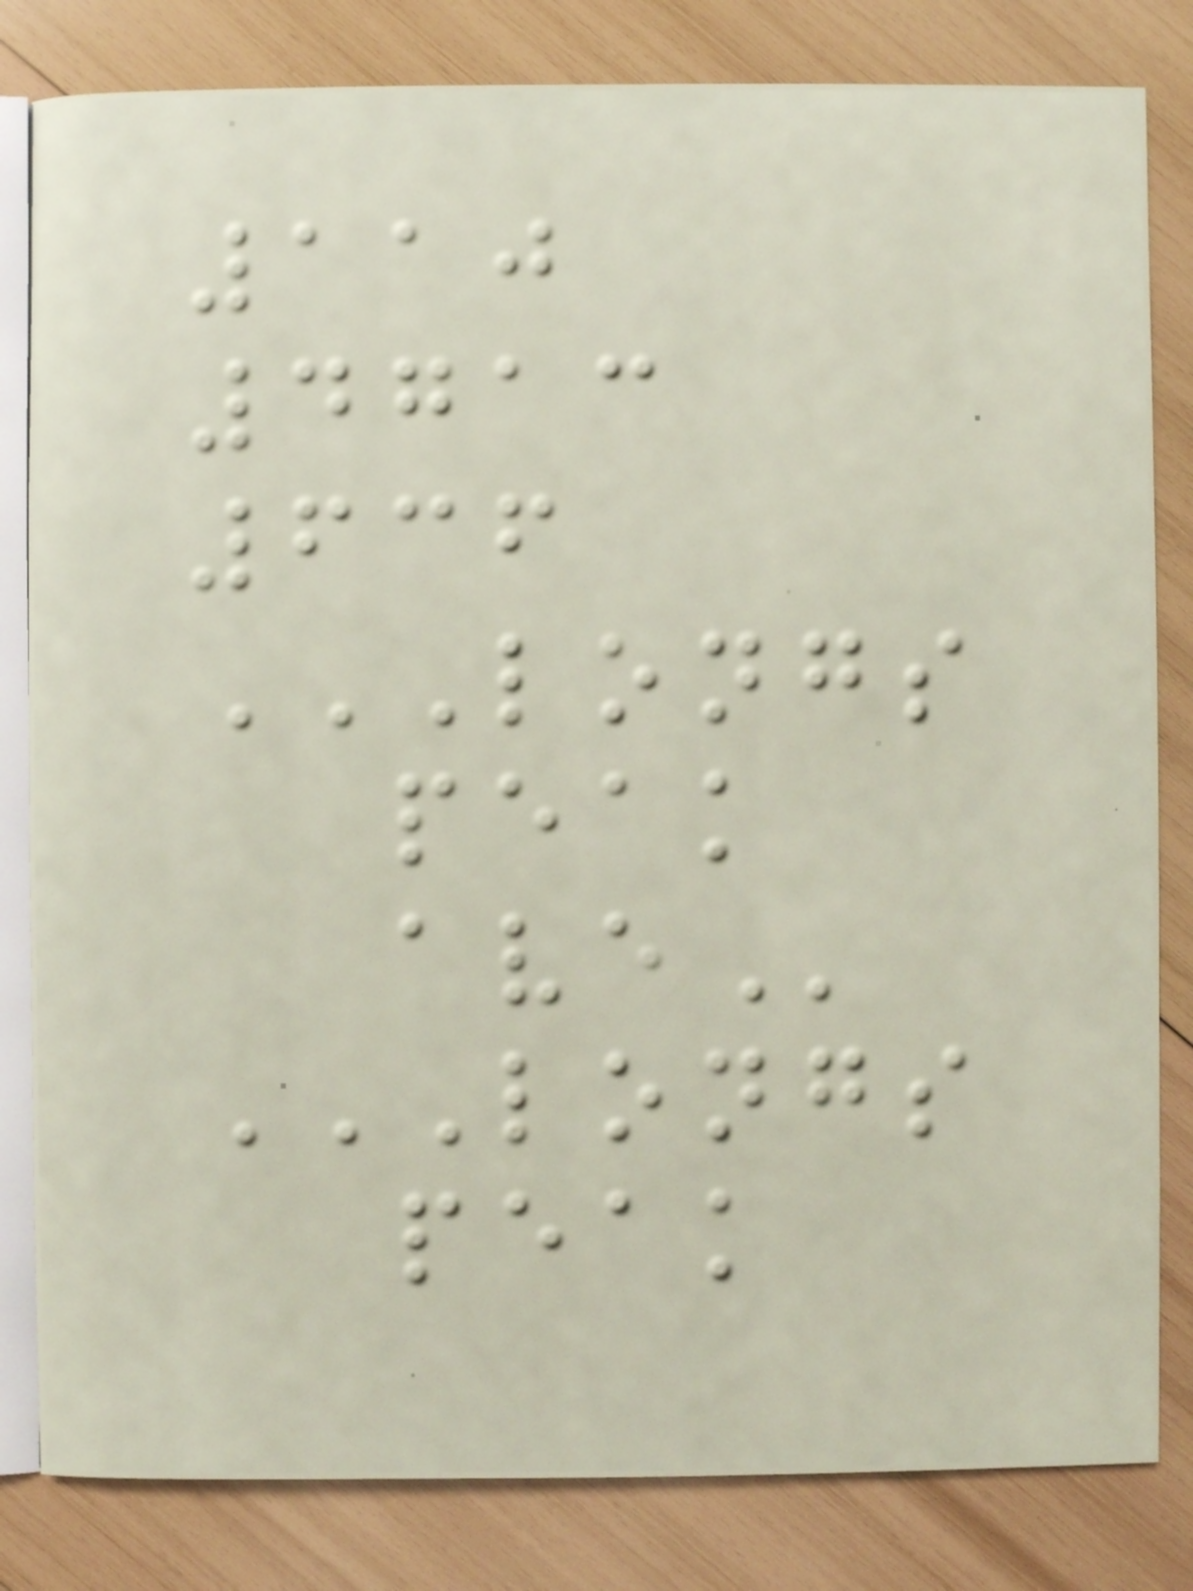110
4713
636
LONGS
PEAK
AVE
LONGS
PEAK
